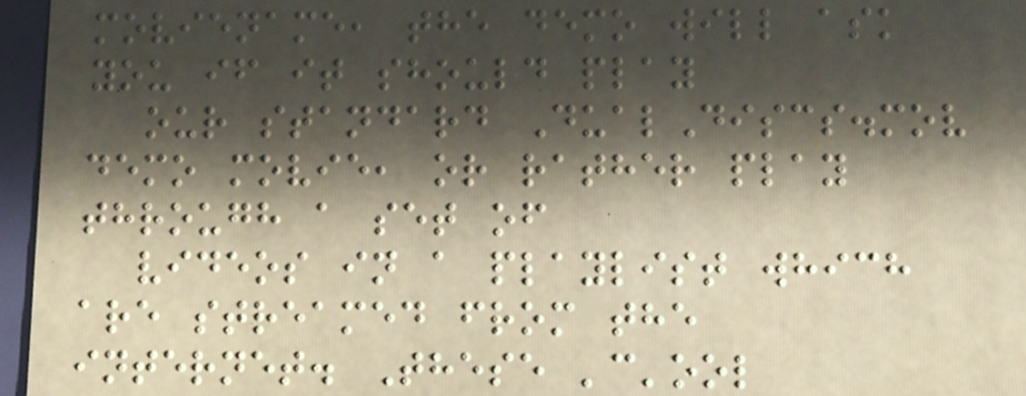moviename, the demo will ask
you if it should play
our standard DualDiscs.mov
demo movie, or rather play
through a set of
videos in a playlist which
are streamed from the
internet. These 'c'ool
